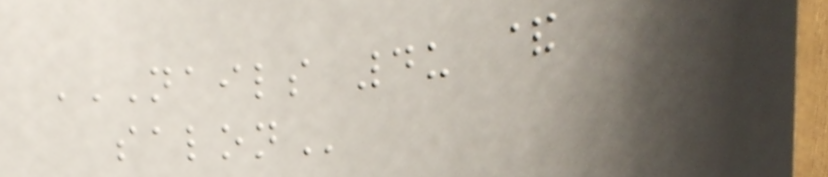NAILS 4U &
SALON
